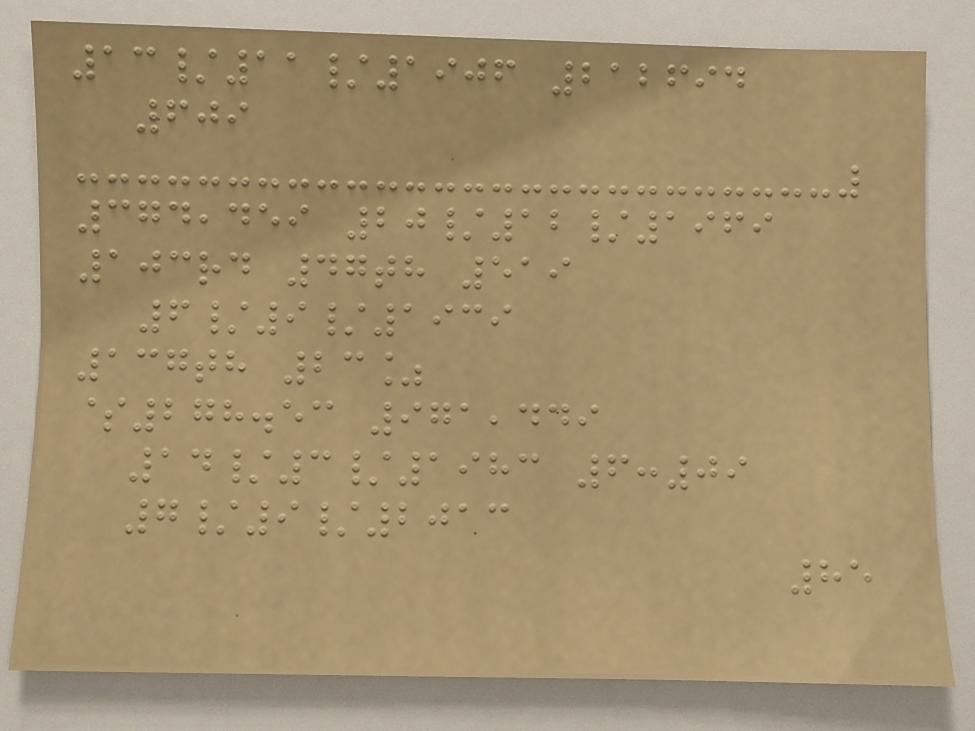13/11/1906 212694
609
374,459 20/12/1969
103rd 47th 519
6/9/1939
137th 23%
$278.53 971,449
14/3/1983 6:09
7/9/2013
85
